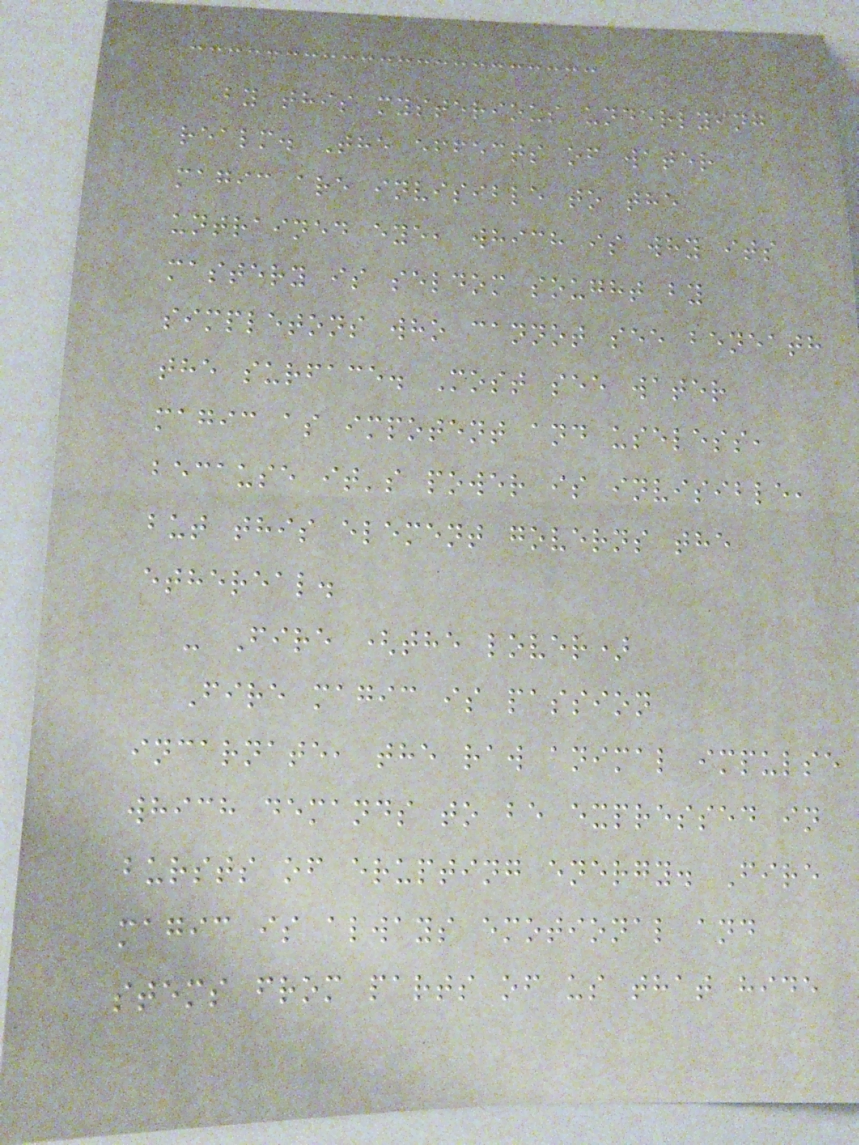by this mysterious underlying
realm. The effects of water
magic are invisible to the
untrained eye, which is why its
mastery is seldom sought by
simpletons who cannot see beneath
the surface. Most see water
magic as impotent and useless,
because it's power is invisible,
but this element governs the
ethereal.
- Fire (the lover)
Fire magic is passion
incarnate, the raw animal impulse
which demands to be expressed in
bursts of erupting energy. Fire
magic is always emotional and
stems from parts of us that hide
